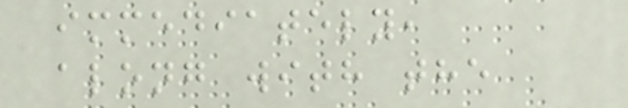immediately,
along with the
